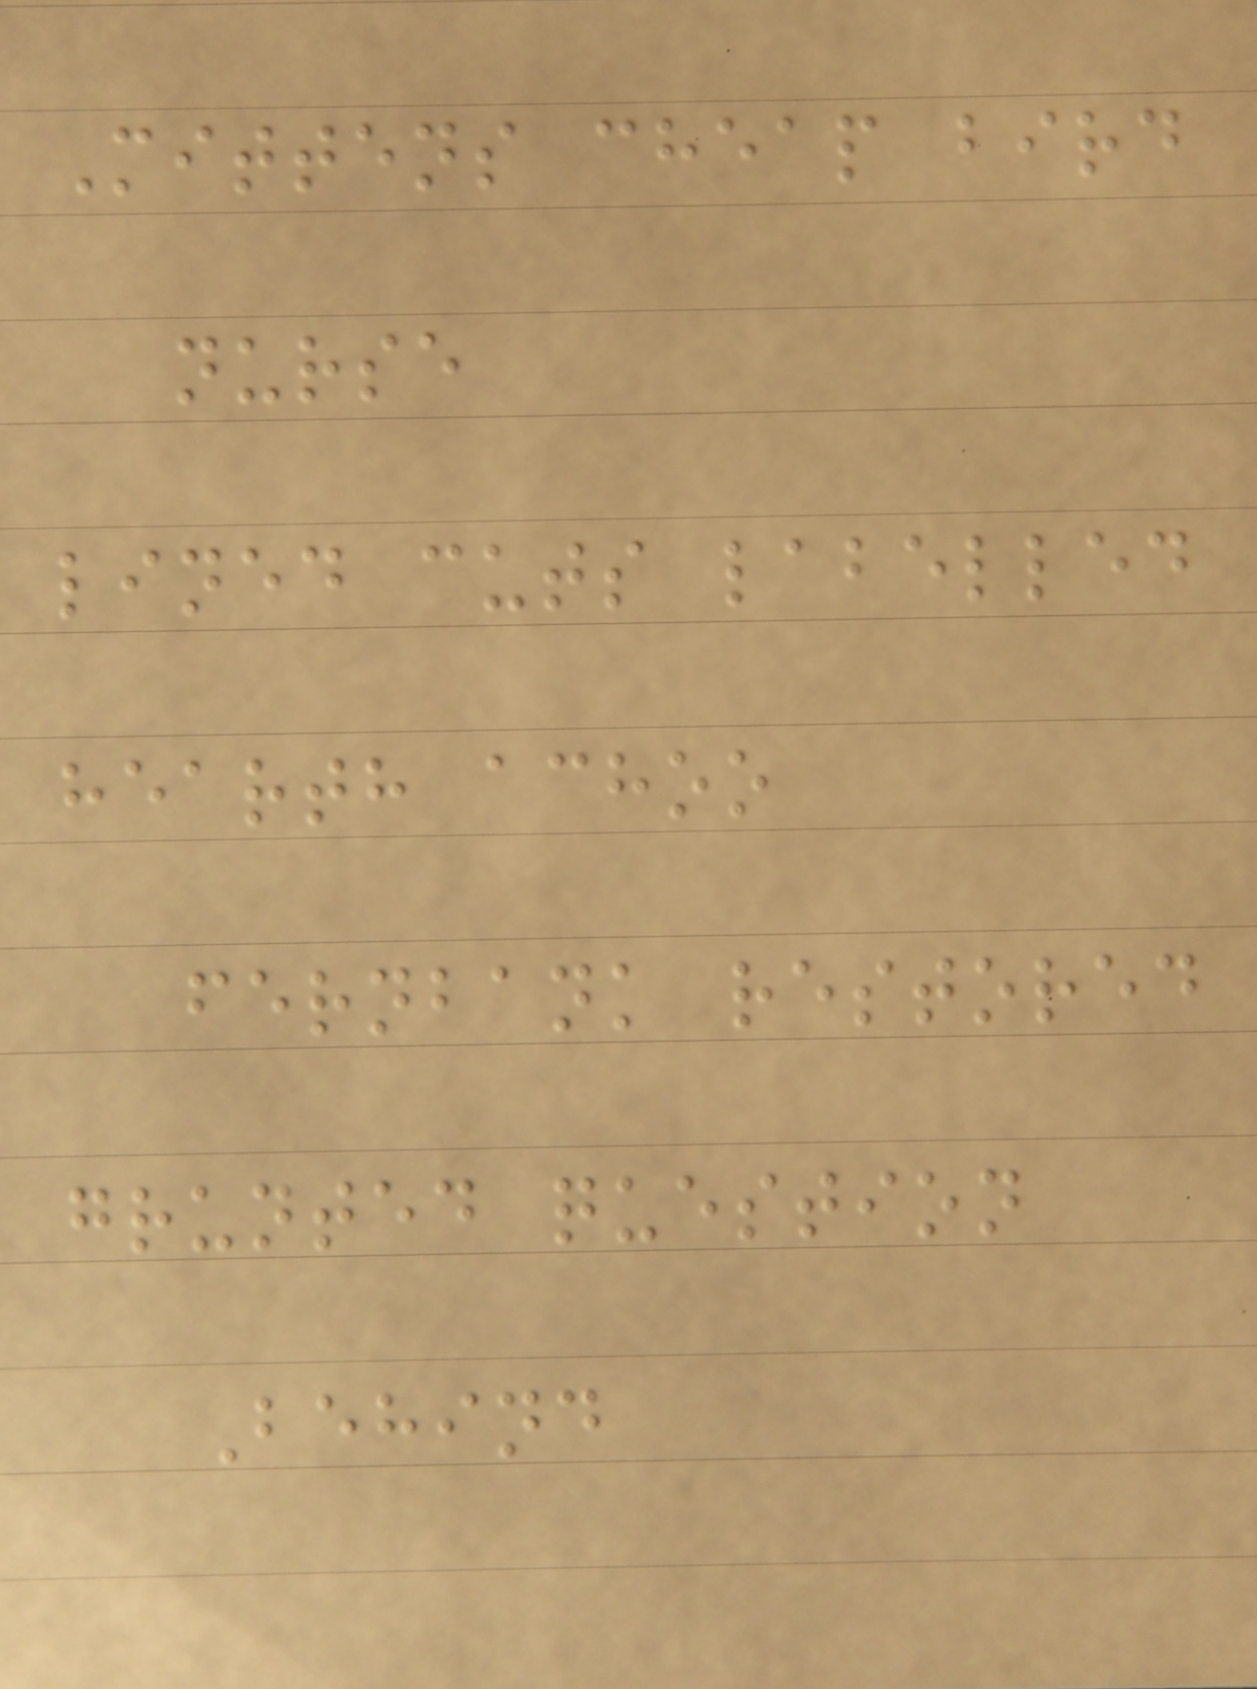Mittens cheap bird
nurse
lined cuts labelled
hearth achoo
fernbank restored
grunted question
Behind
